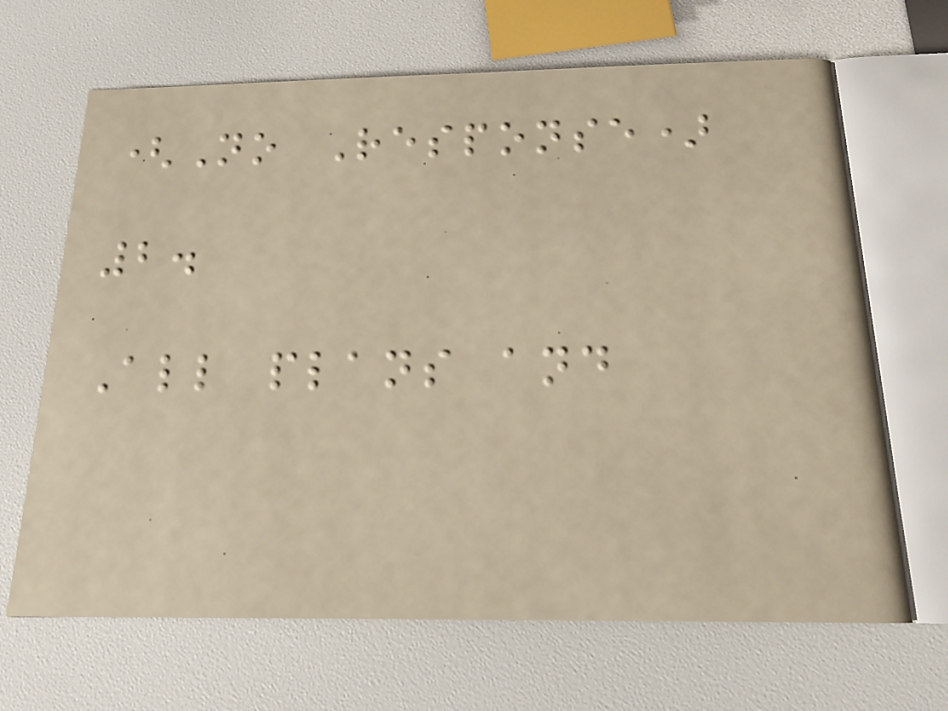(No Response)
2.
All plans and
